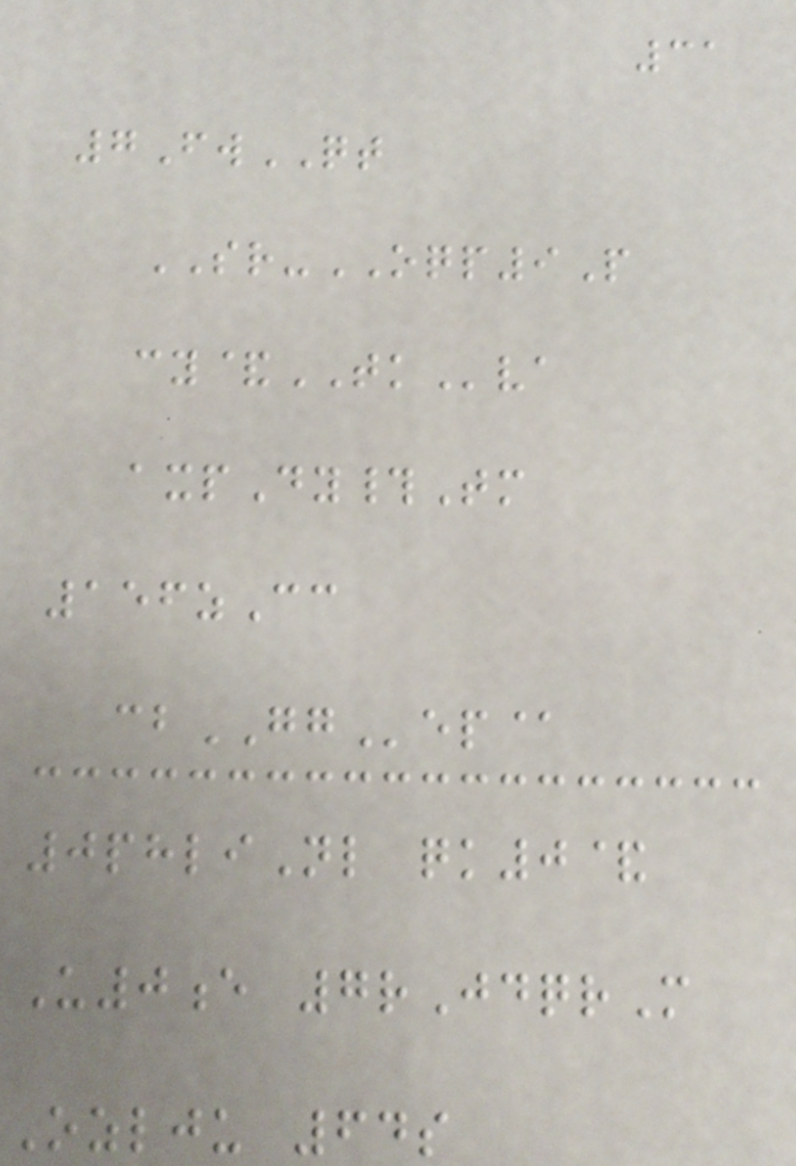31
7FwQT
SR-OQP9P
cy&TKva
axpDy#Tm
156zCc
cbGGep@
0phliNl qk0&
U0e 7rJdqrM
Ozlju 64s
